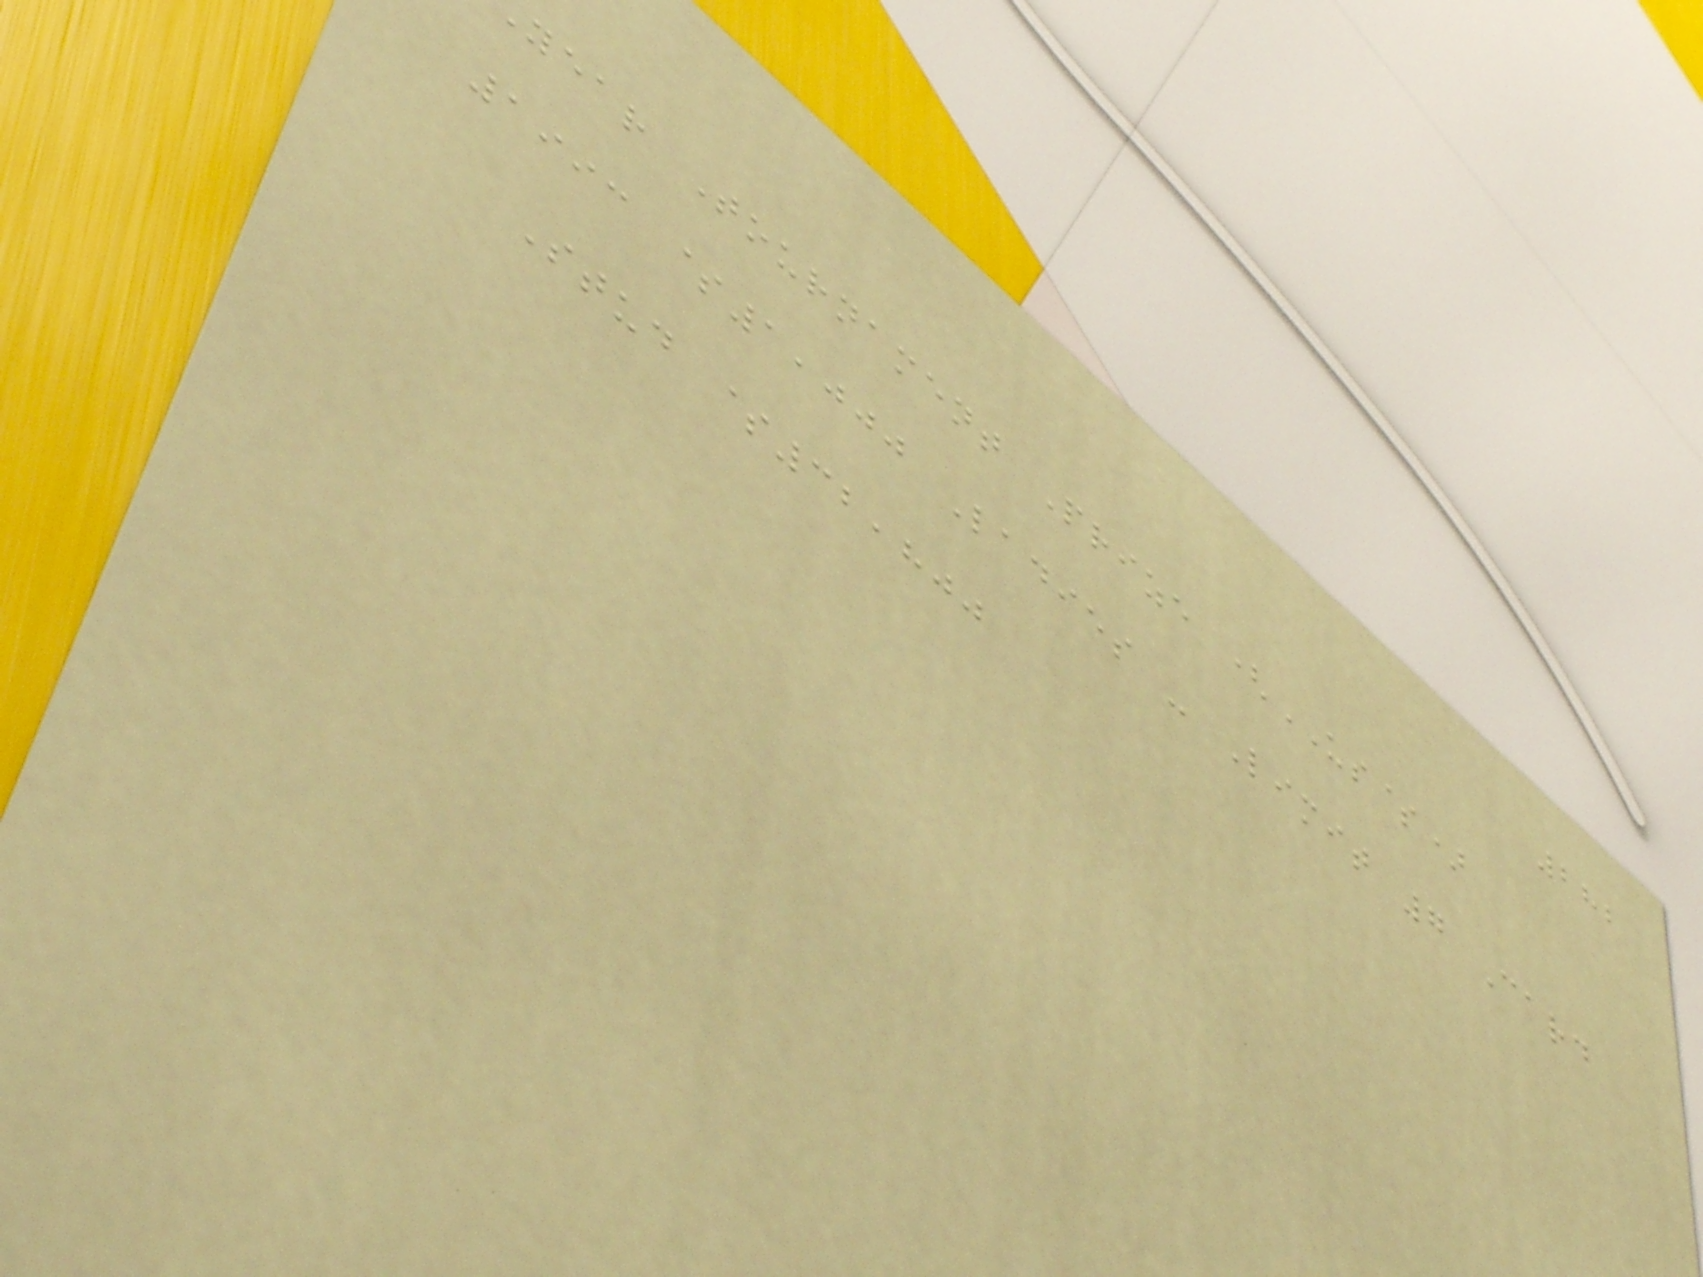282
year Tournament Prize (US$)
1993 $1,000 Ladies - Limit 7 Card
Stud $32,800
